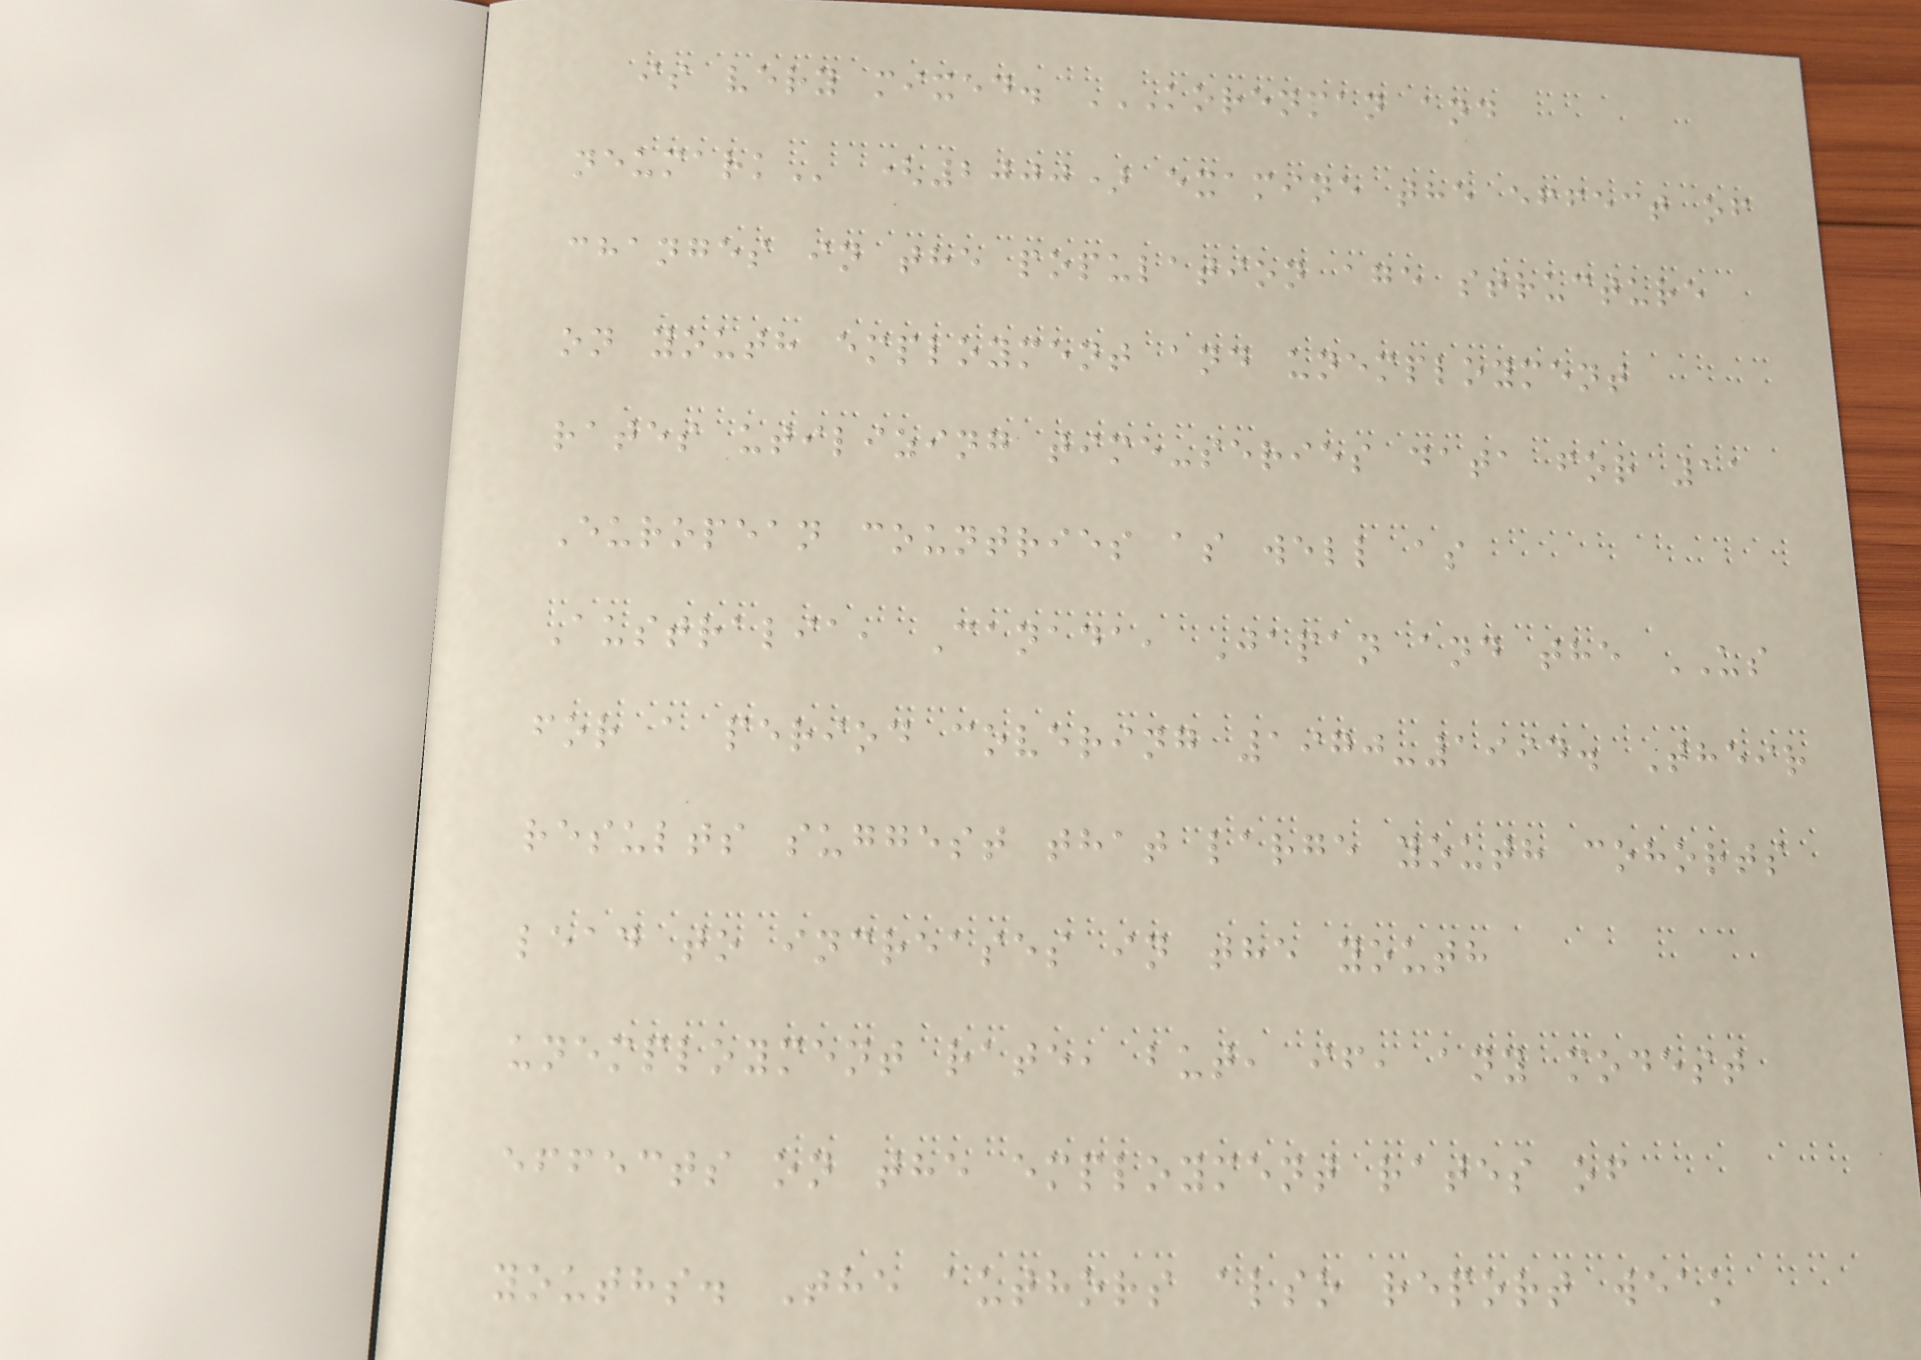is very mixed. KORENMAN AND
NEUMARK (2000) examine the effect of
changes in the population age structure
on youth employment and unemployment
rates utilizing time-series data for 11
European countries as well as
Australia, Canada, Japan and the US
for a period covering 1970-1994. Their
results suggest that large youth cohorts
lead to increases in the youth
unemployment rate, but, if, any modest
effects on the employment rates of
youths. The authors also report weak
